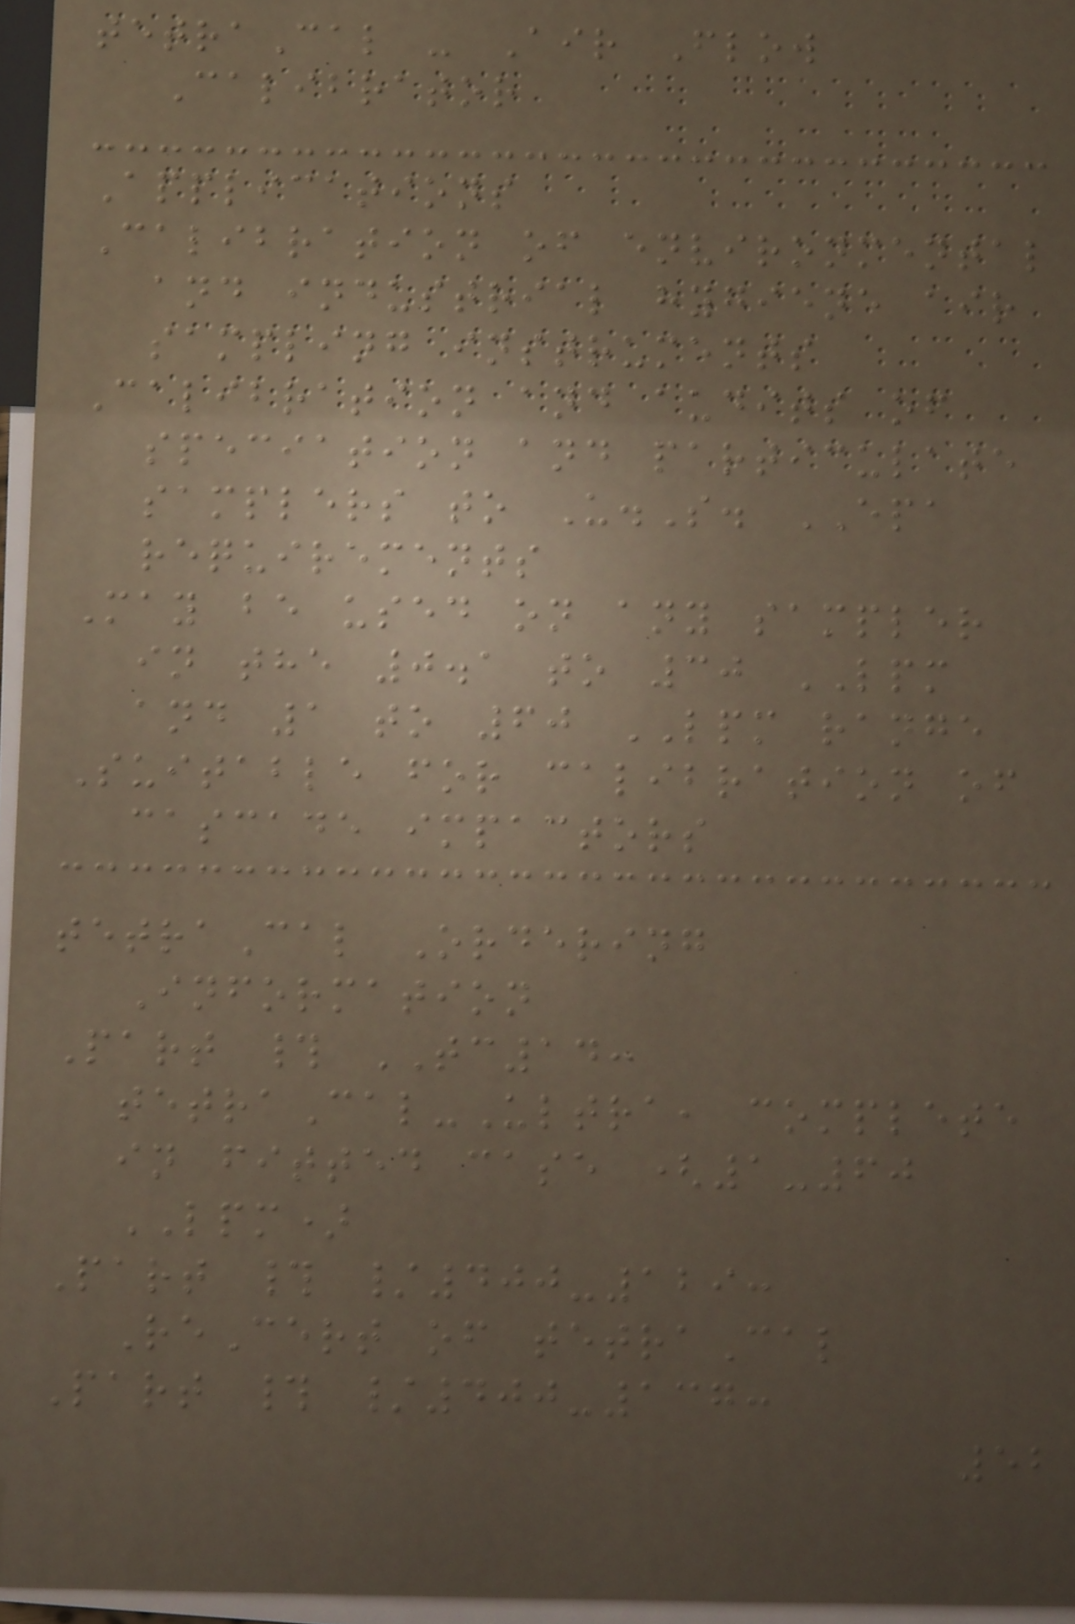tetraCal - Air Flow
Calibrator
Applications
Calibration of environmental
and industrial hygiene air
sampling instruments
Calibration and audits of
speciation and particulate
samplers to U.S. EPA
requirements
May be used on any sampler
in the 0.1 to 30 LPM
and 1 to 60 LPM range
Suitable for calibration of
cascade impactors
tetraCal Ordering
Information
Part # TC14:
tetraCal-Ultra, complete
in fitted case (1-60
LPM)
Part # /400-129:
ReCert of tetraCal
Part # /400-137:
52
